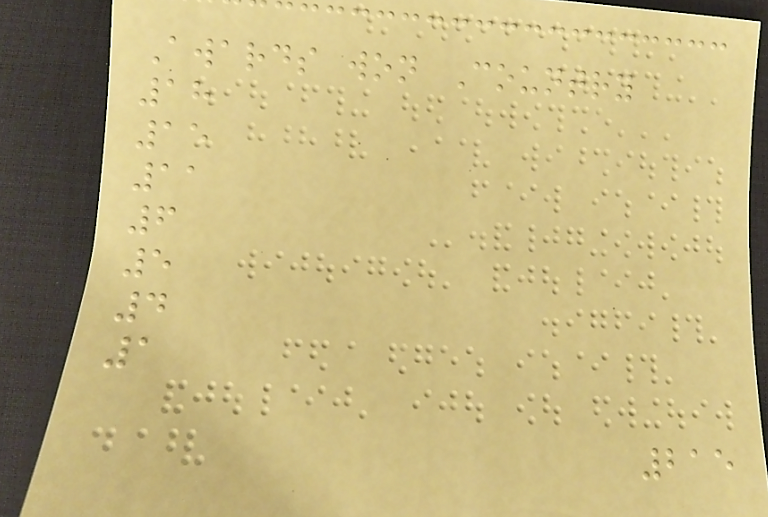Awards won Country
18
15
11
6
5
4
1
215
